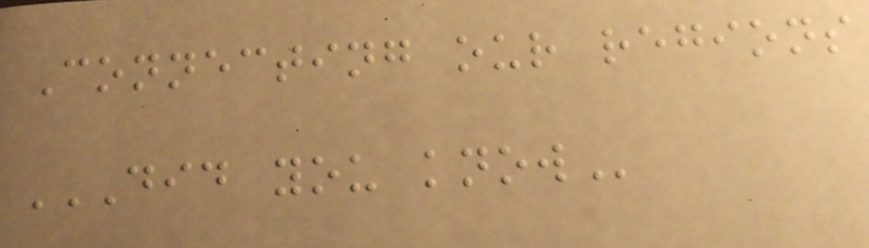Connecting our regions
DID YOU KNOW
